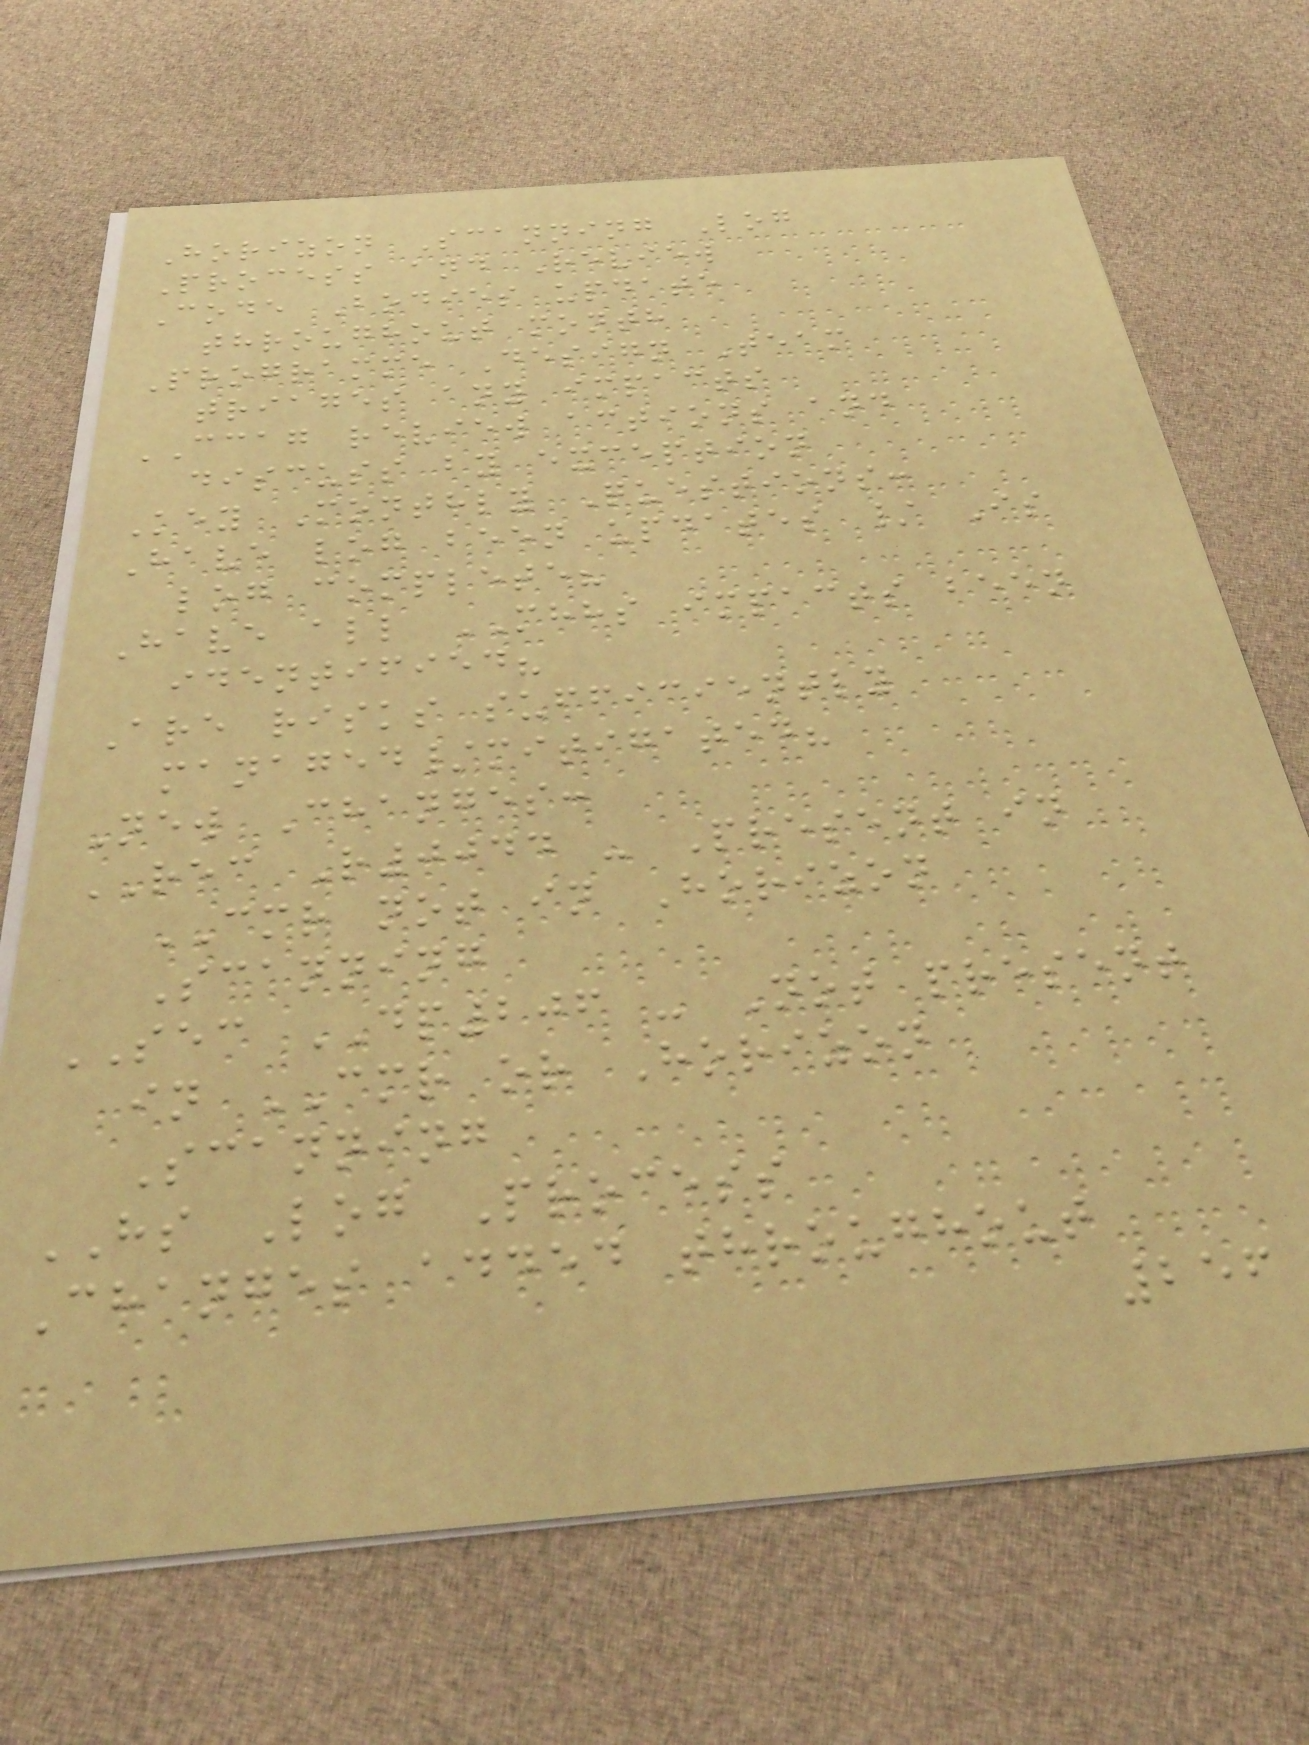Horizon Scanning Log
Process and Review
Code Bodies update
throughout month
Programme Design Team
triages any impacts
CCAG review actions and
discuss by exception
Key Monthly Questions:
Have log been updates / Is
log complete?
Have all MHHS impacts been
identified?
Are risks sufficiently
managed/mitigated?
New Changes:
REC R0044 - Present in
CMR not in Horizon
Scanning
SEC DP206 - Not present
in CMR or Horizon
Scanning
HS Log Process
Changes added throughout
256
